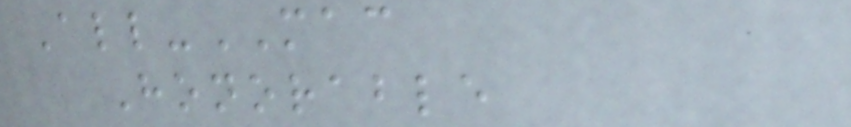All-MAC
Honorable
